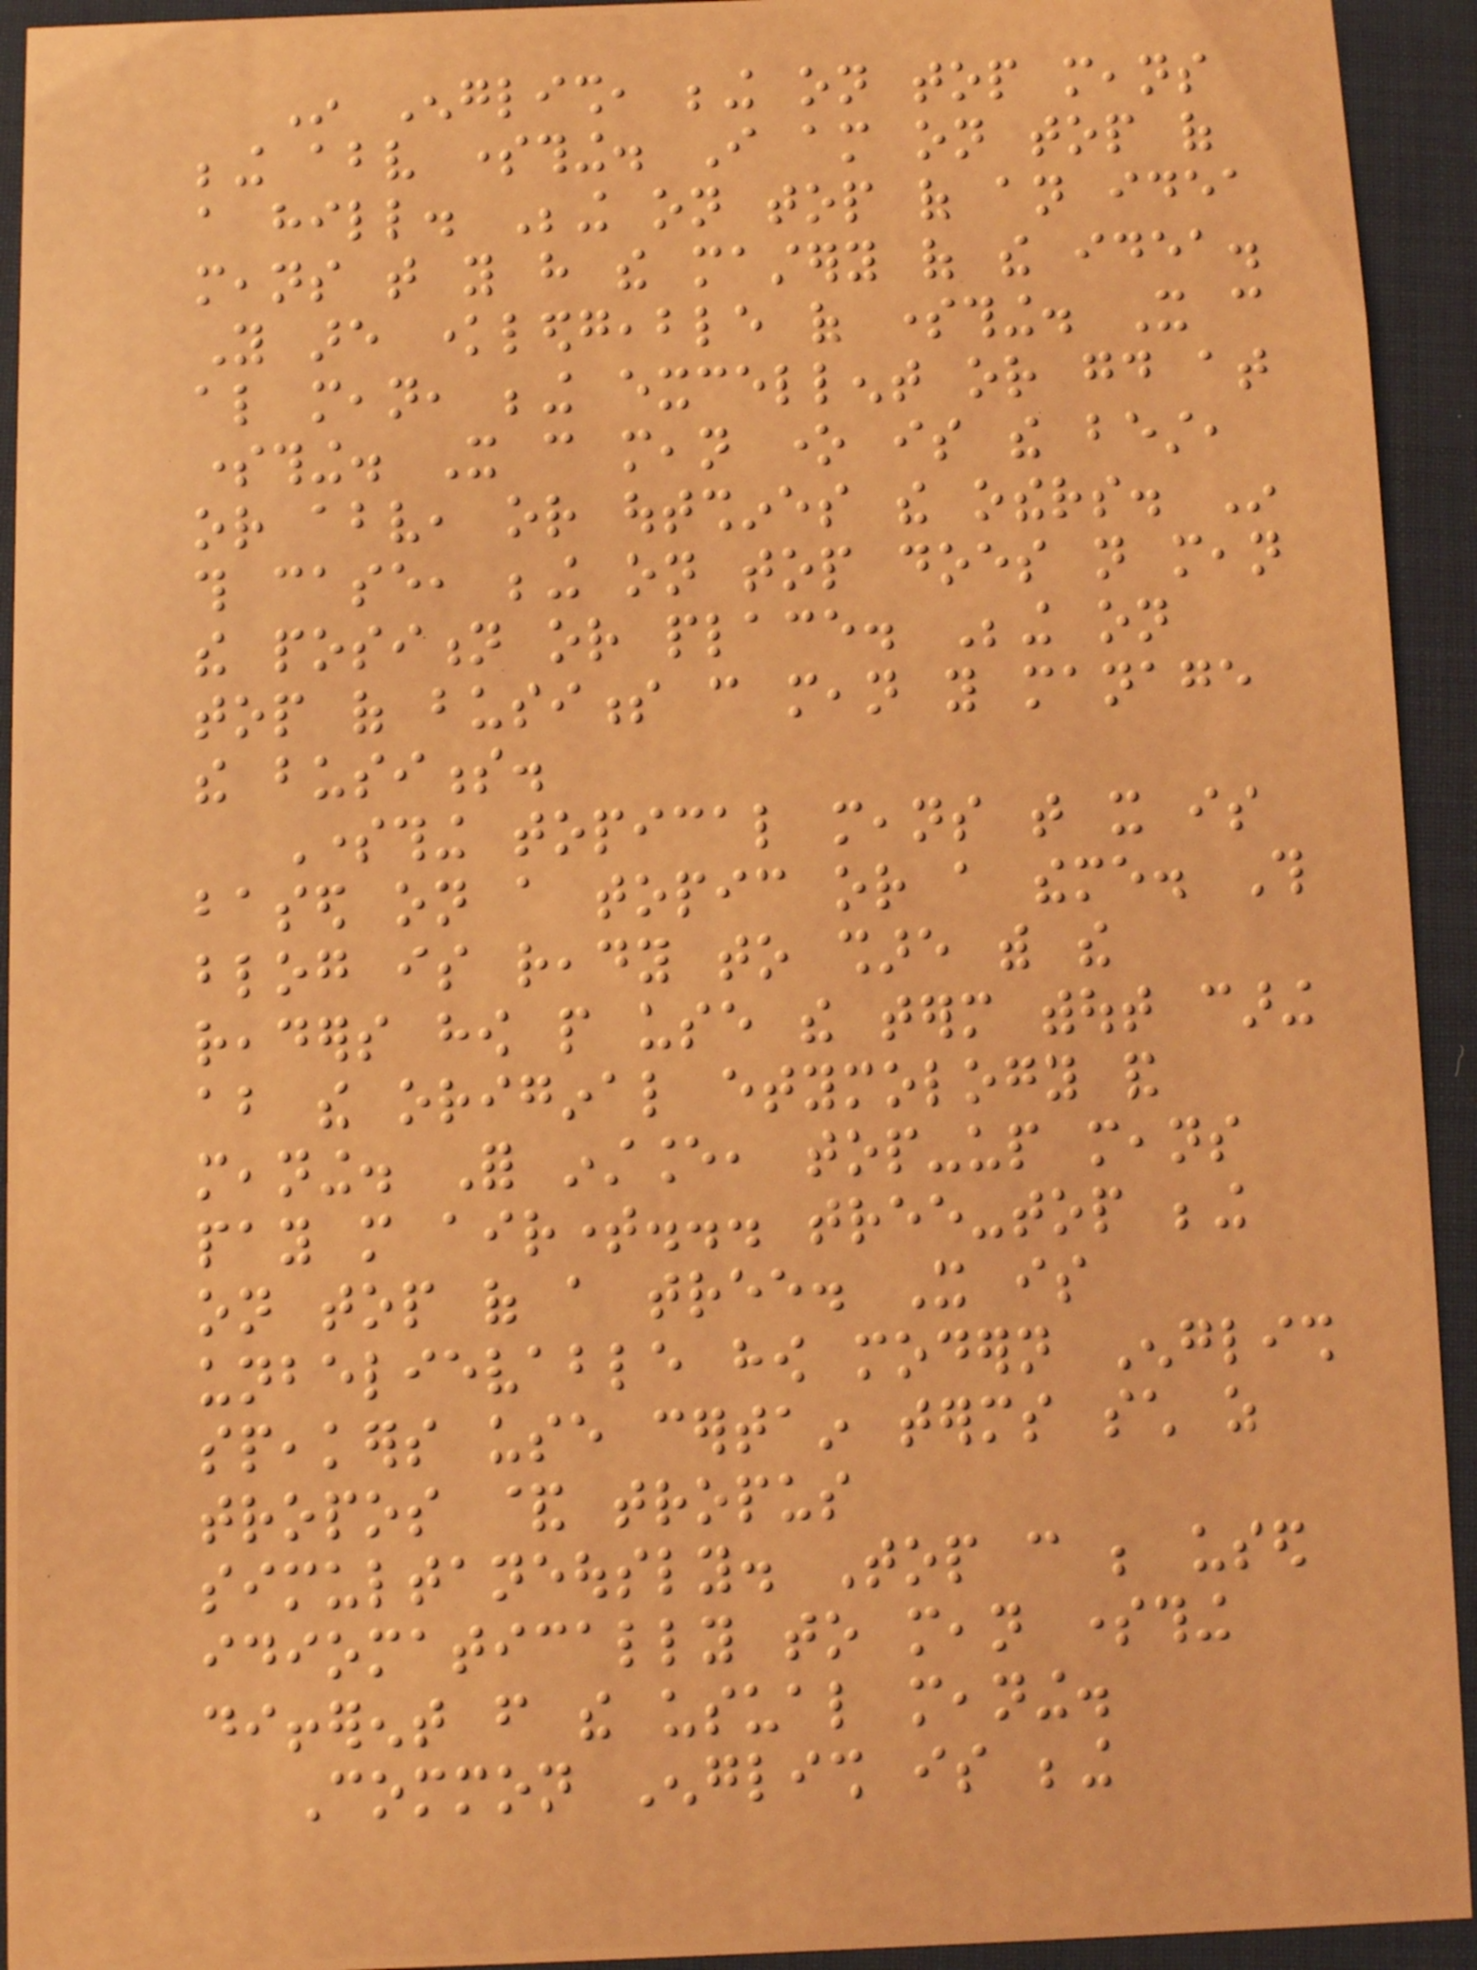In English, being on top means
being above something. I am on top of
a hill. Being on top of an idea
means that you have the mastery of the idea.
You are knowledgeable of something. It can
also mean, being excellent or good at
something. It can mean one is the best,
or above, or outshines the others. In
this case, being on top does not mean
the position or place. Being on
top of business can mean you manage
the business.
Something topical means that it is
based on a topic or a theme. This
blog is ready to share with the
readers how people use the term without caring
about the original etymology and
meaning. For instance, top-up means
pay more airtime... tree-top being
on top of a tree. It is
unbelievable how modern English
speakers use certain terms such as
tropos & tropus
simultaneously. Top can be used
idiomatically to mean something
different from the usual meaning.
Common English is being
